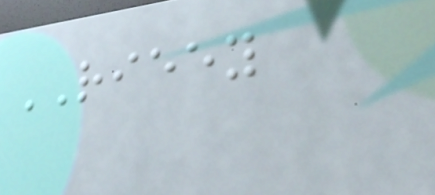RIEEY
